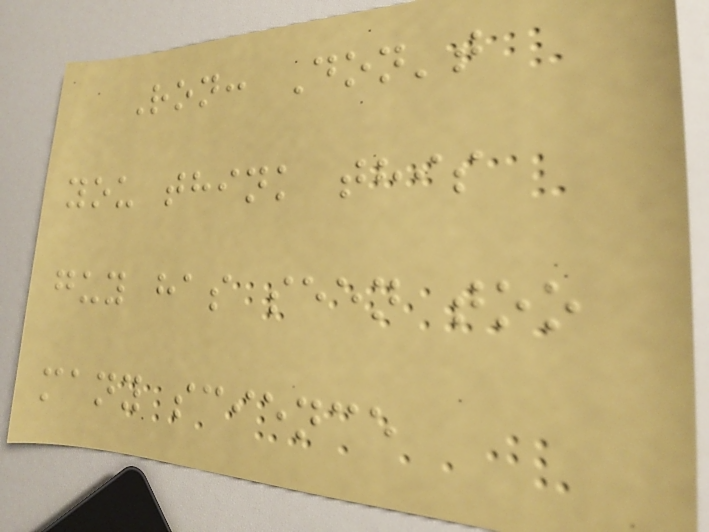Ron: Don't
you think this
guy has seen too
many science
